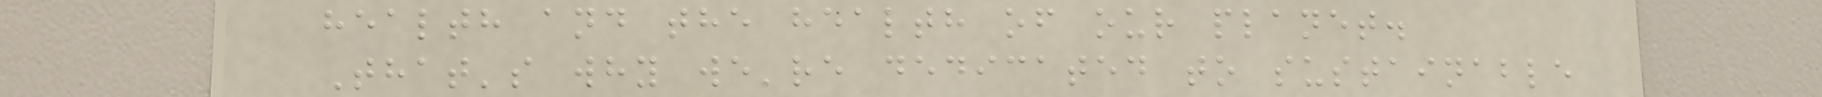health and the health of our planet.
That's why we're dedicated to sustainable
